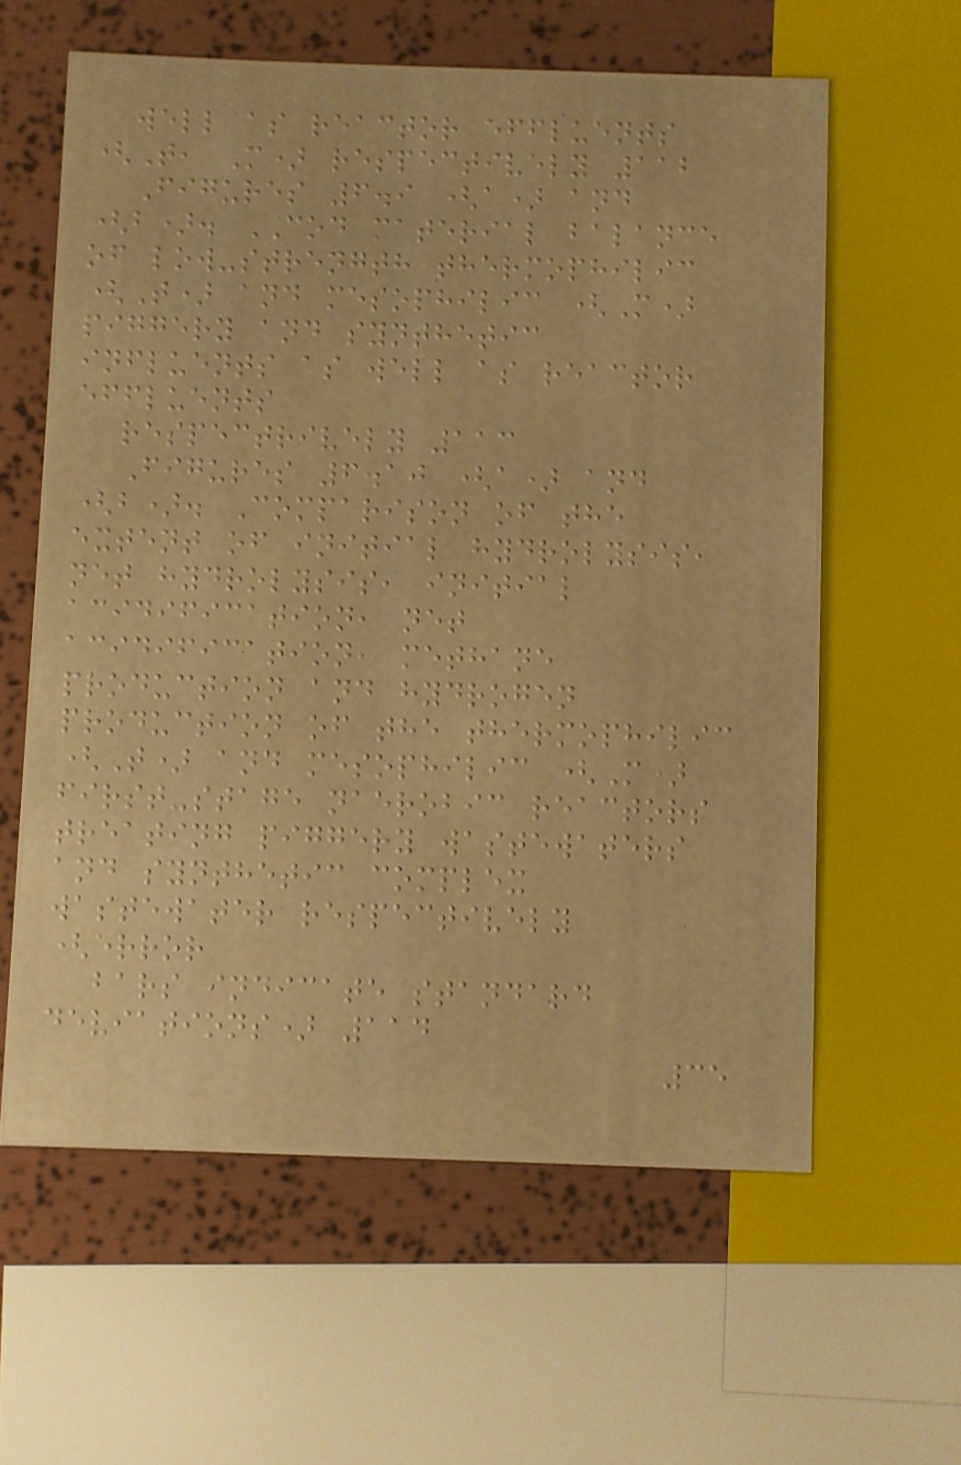well as reactor effluents
(T, M) respectively 112
Figures 6.9 (a) and
(b). COD material balance
of low-strength thermophilic
(T) and mesophilic (M)
piggery and synthetic
influents as well as reactor
effluents
respectrively 113
Figures 6.10 (a) and
(b). Comparison of the
extent of initial hydrolysis,
net hydrolysis, initial
acidification, net
acidification, methane
production and hydrogen
production of the thermophilic
(T) and mesophilic (M)
first-stage naerobic reactors
treating piggery wastewaters
and synthetic complex
wastewater respectively
(error
bars indicate standard
deviations) 114
35
